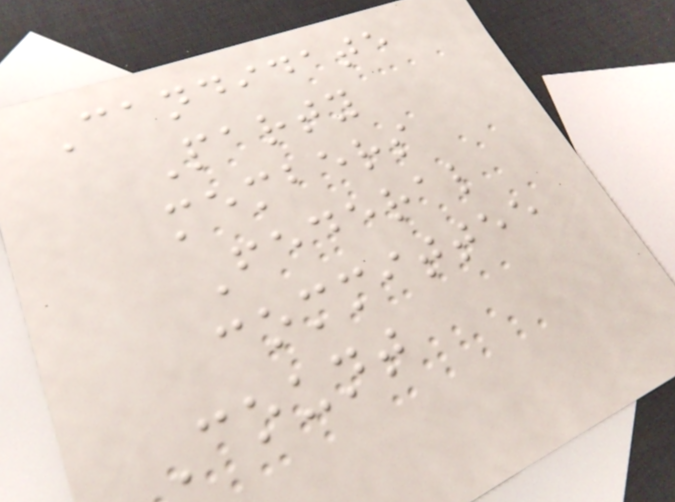Candidate
Party
members
Federal
committee
Count
